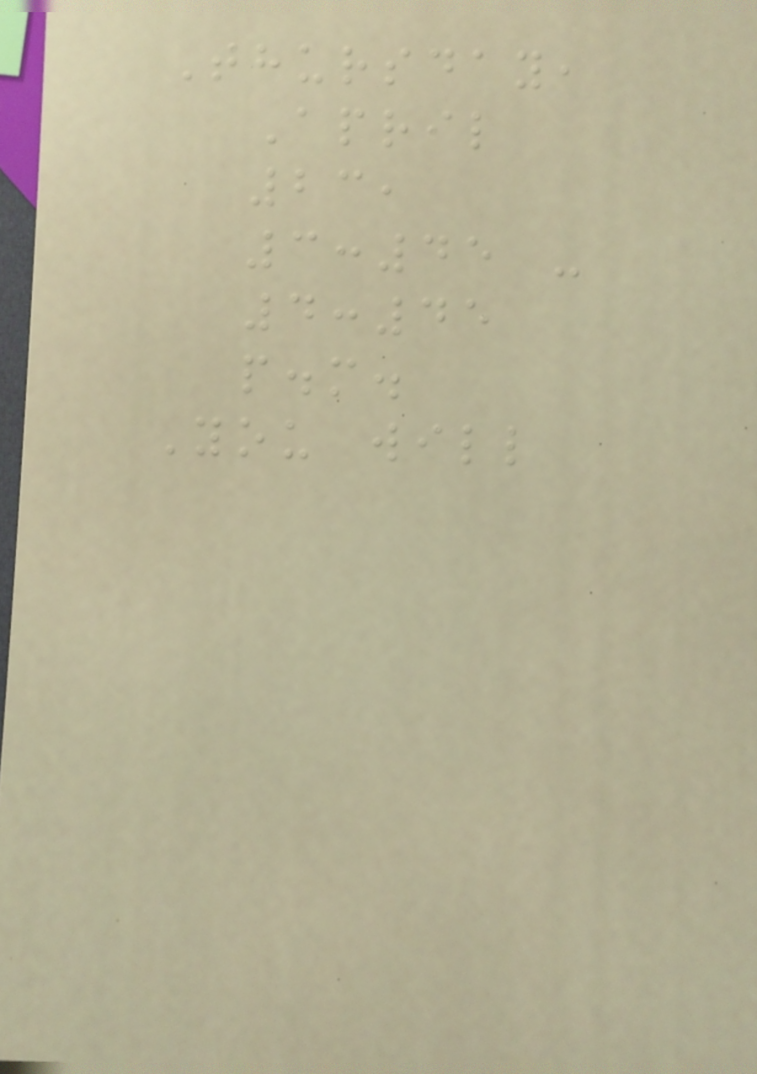Thursday,
April
23,
3:45 -
4:45
p.m.
You will
